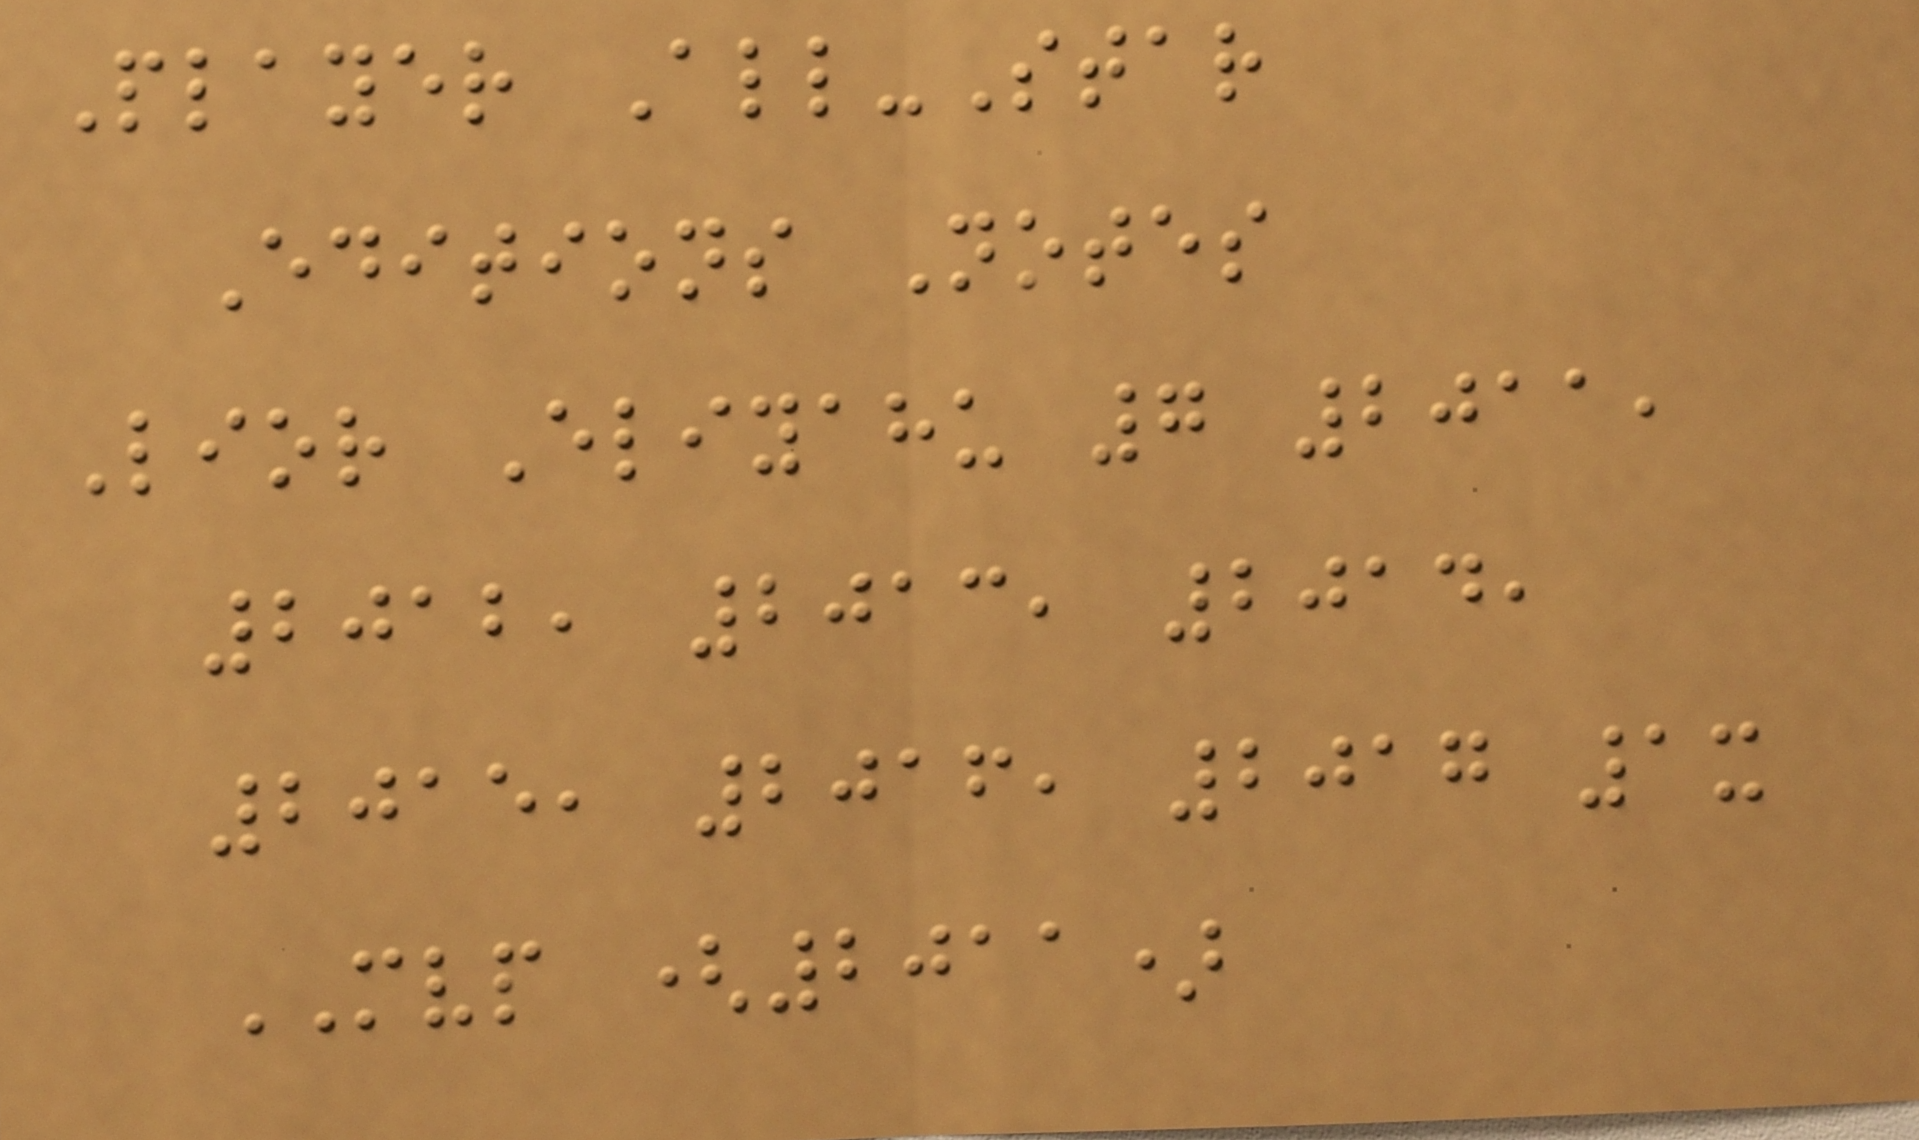Player All-Star
Editions Notes
Lior Eliyahu 7 2011,
2012, 2013, 2014,
2015, 2016, 2017 1x
MVP (2011)
